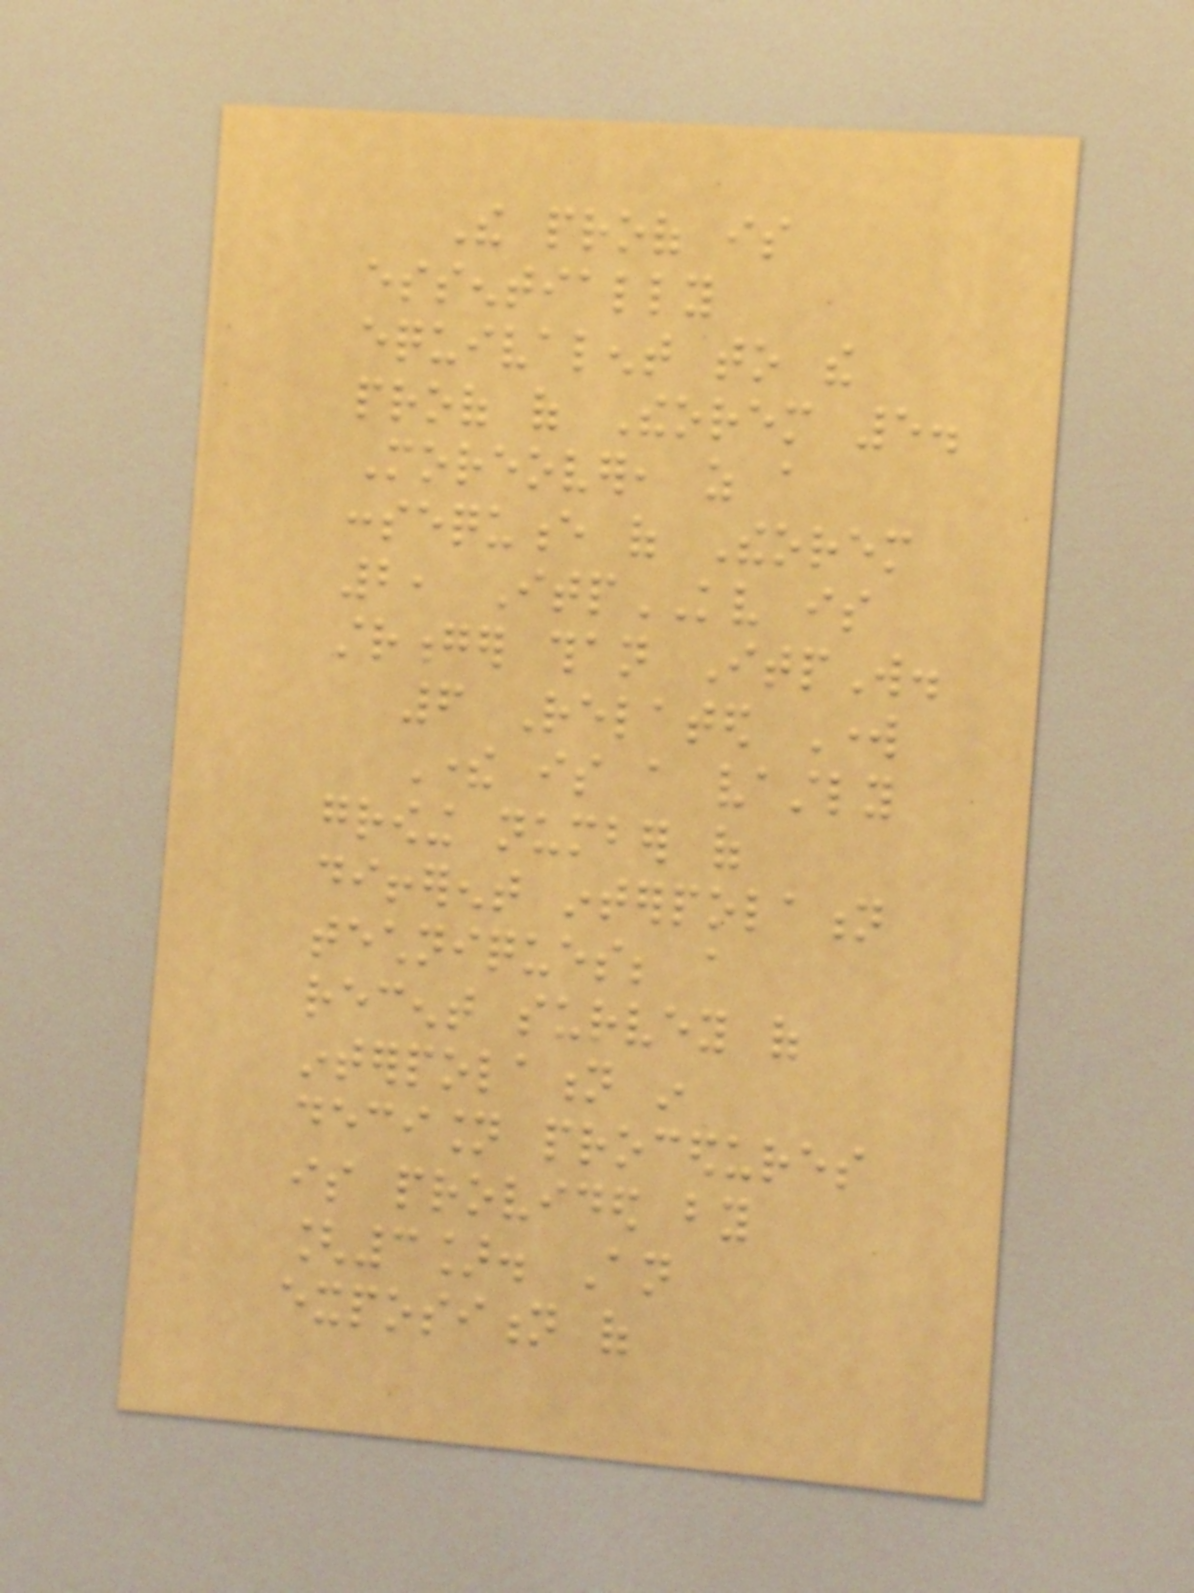The proof is
essentially
equivalent to the
proof of Theorem 5.
Moreover, as a
consequence of Theorem
2, ItpKV is
stronger than ItpW.
6 Related Work
There is a vastly
growing number of
different interpolation
techniques; a
recent survey of
interpolation in
decision procedures
is provided by
[3]. An
exposition of
